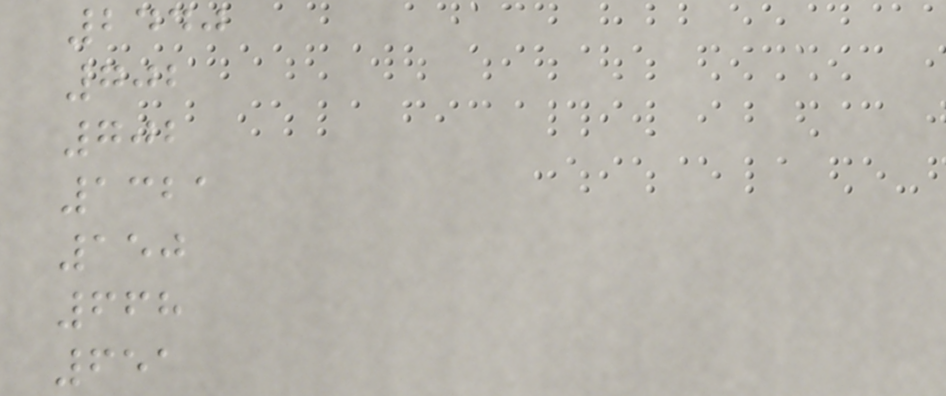2440
702
702
1321
150
668
651
